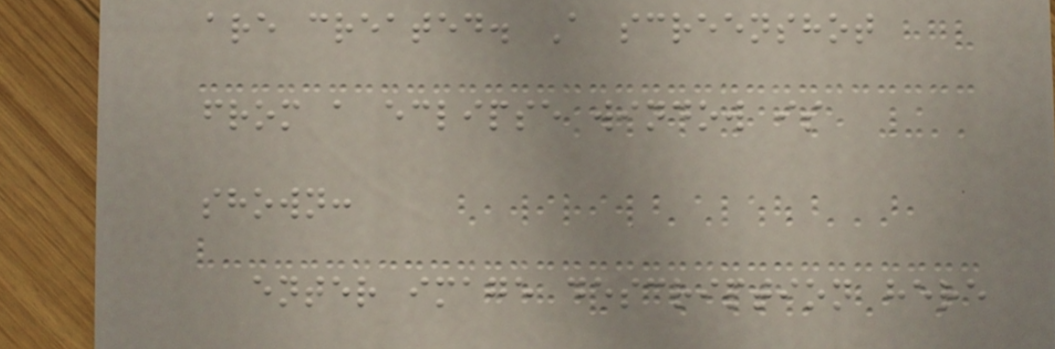are created. A screenshot
from a eclipse window is
shown:
enter image description here
